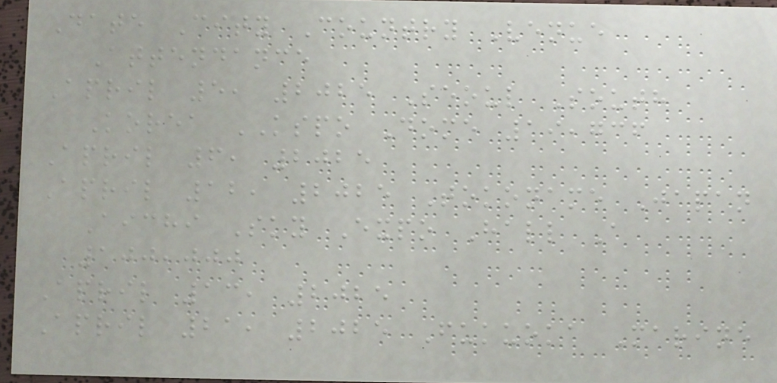Date City Country Venue
Attendance
April 5, 2025 Seoul South
Korea KSPO Dome 19,736
April 6, 2025
April 12, 2025 Tokoname Japan
Aichi Sky Expo Hall A
100,000
April 13, 2025
April 21, 2025 Fukuoka Marine
